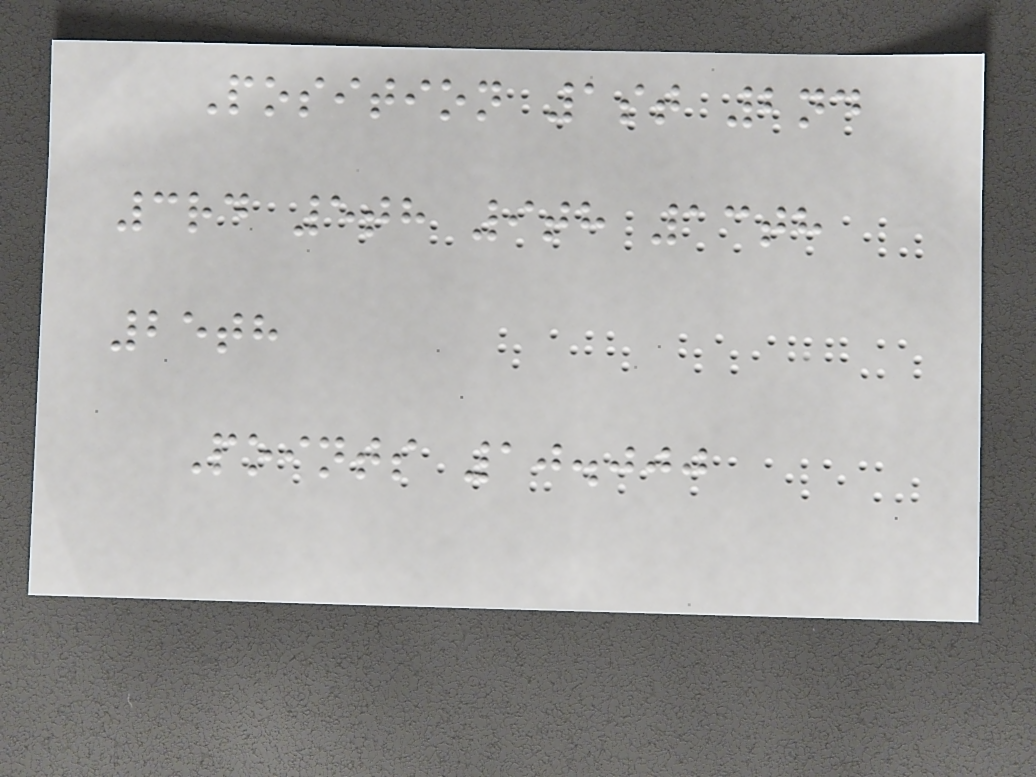Position 1st 2nd
3rd 5th 9th 13th
25th
Points 10.000
